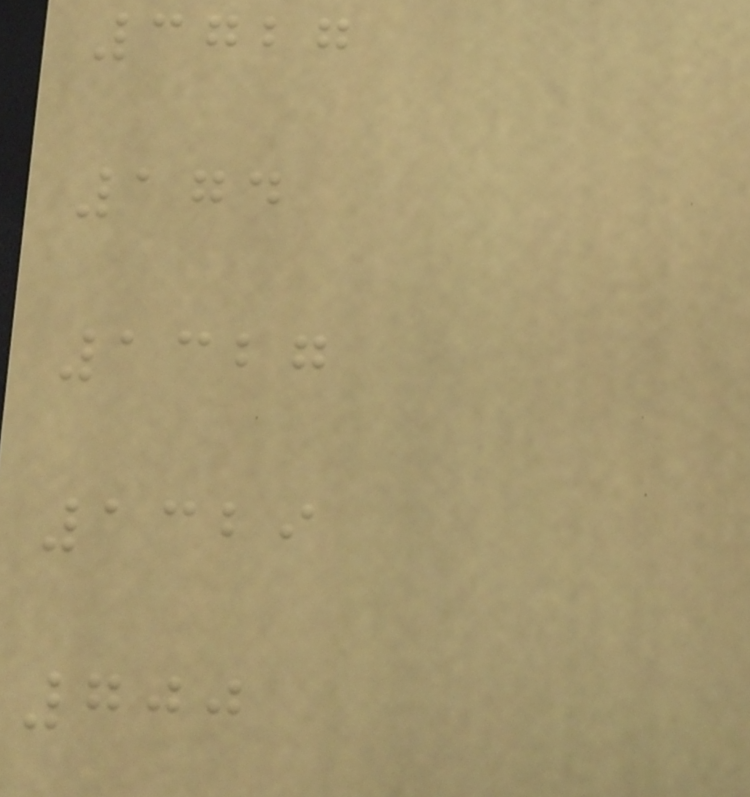3727
174
1327
1329
700
